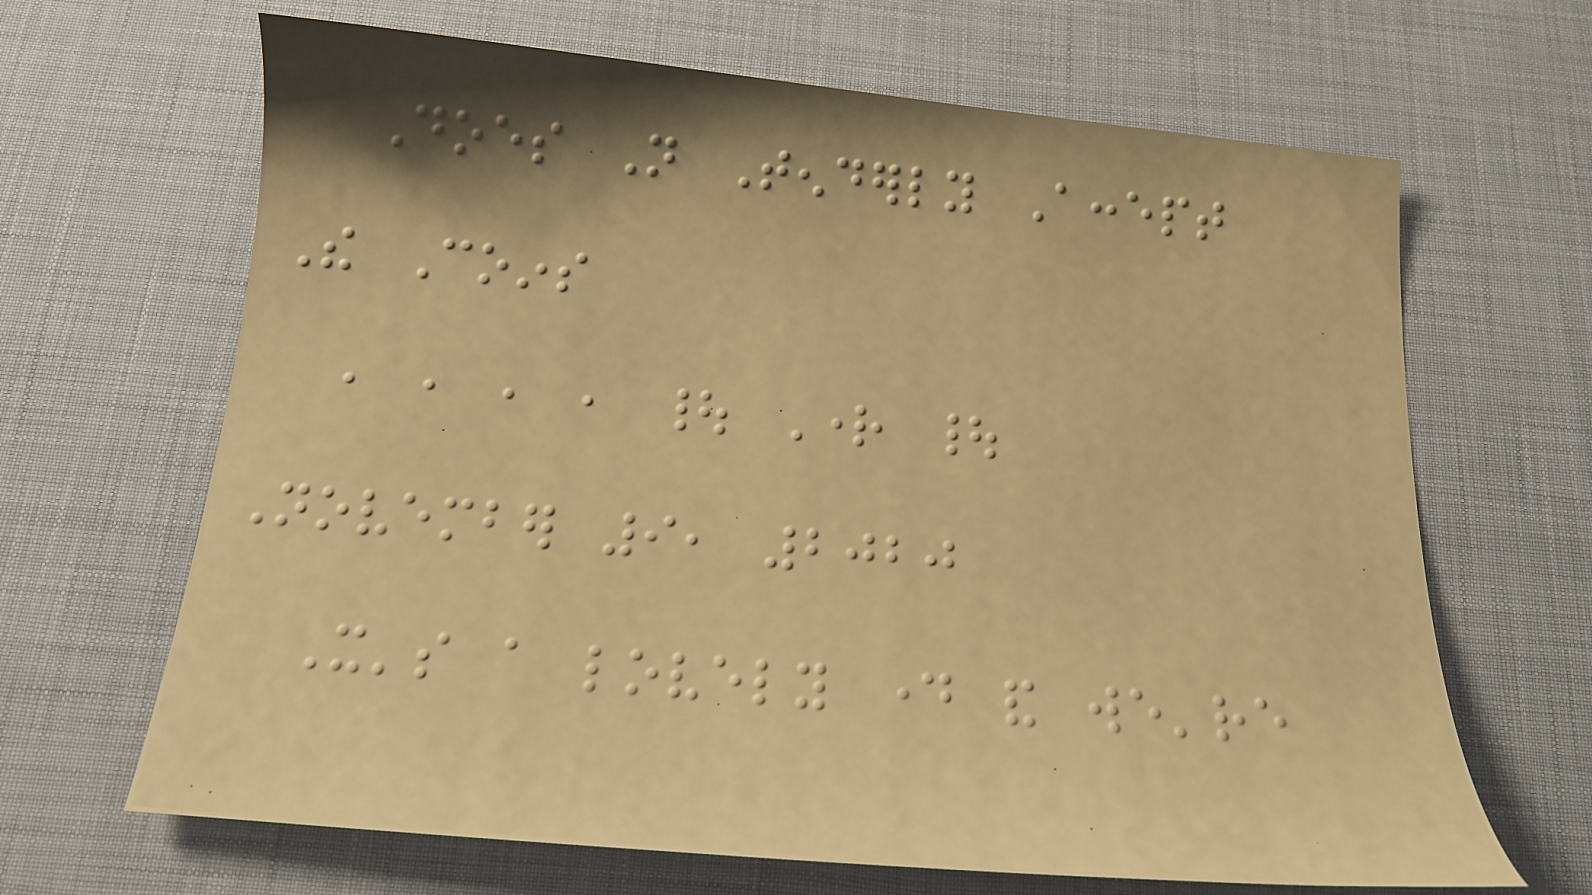Does Not Tenderly Accept
The Coins
, , , , | Right |
November 9, 2020
It's a lovely day and we're
